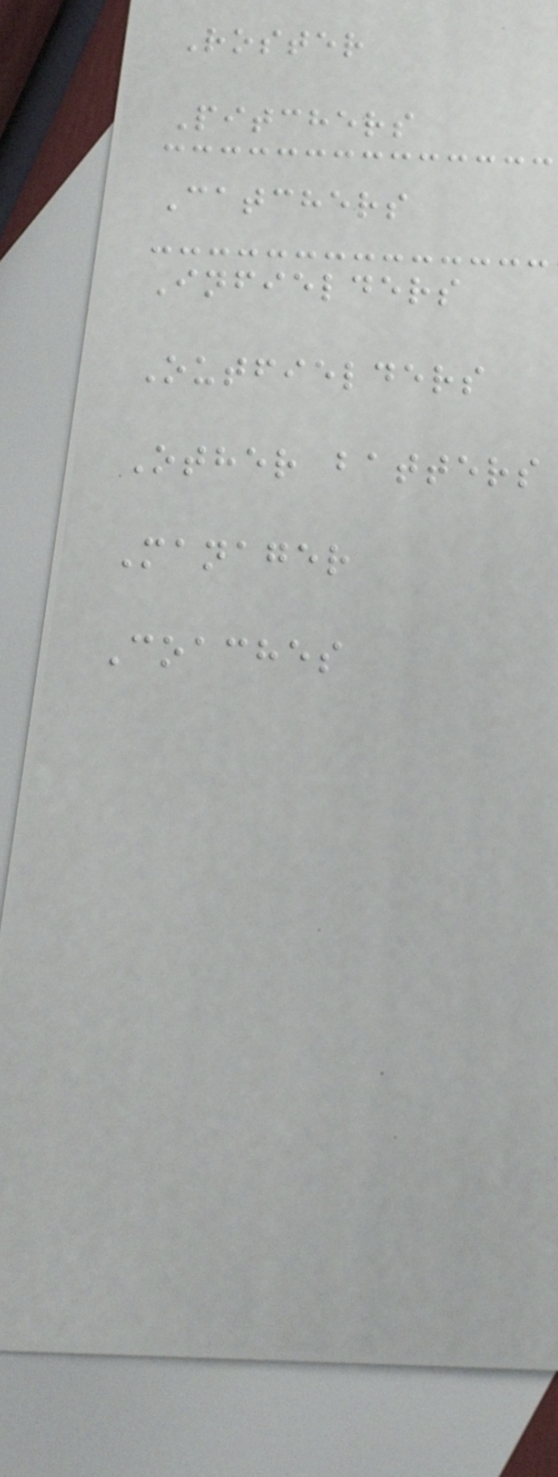Roster
Pitchers
Catchers
Infielders
Outfielders
Other batters
Manager
Coaches
